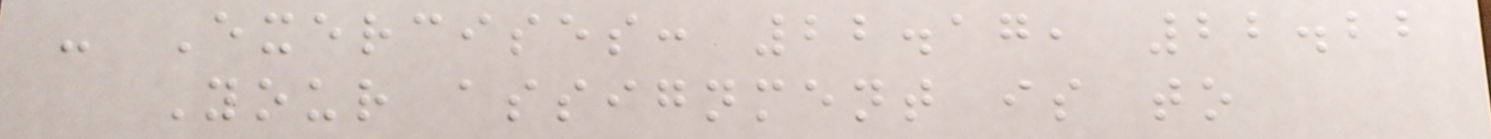- Exercises: 22.17, 22.22
Your assignment is to
